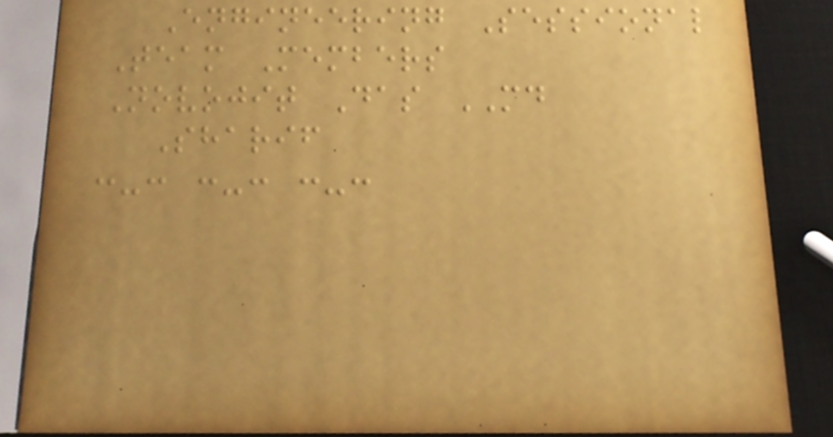Engineering Sessional
Team Members
Novojit Das MD
Sharif
:-: :-: :-:
